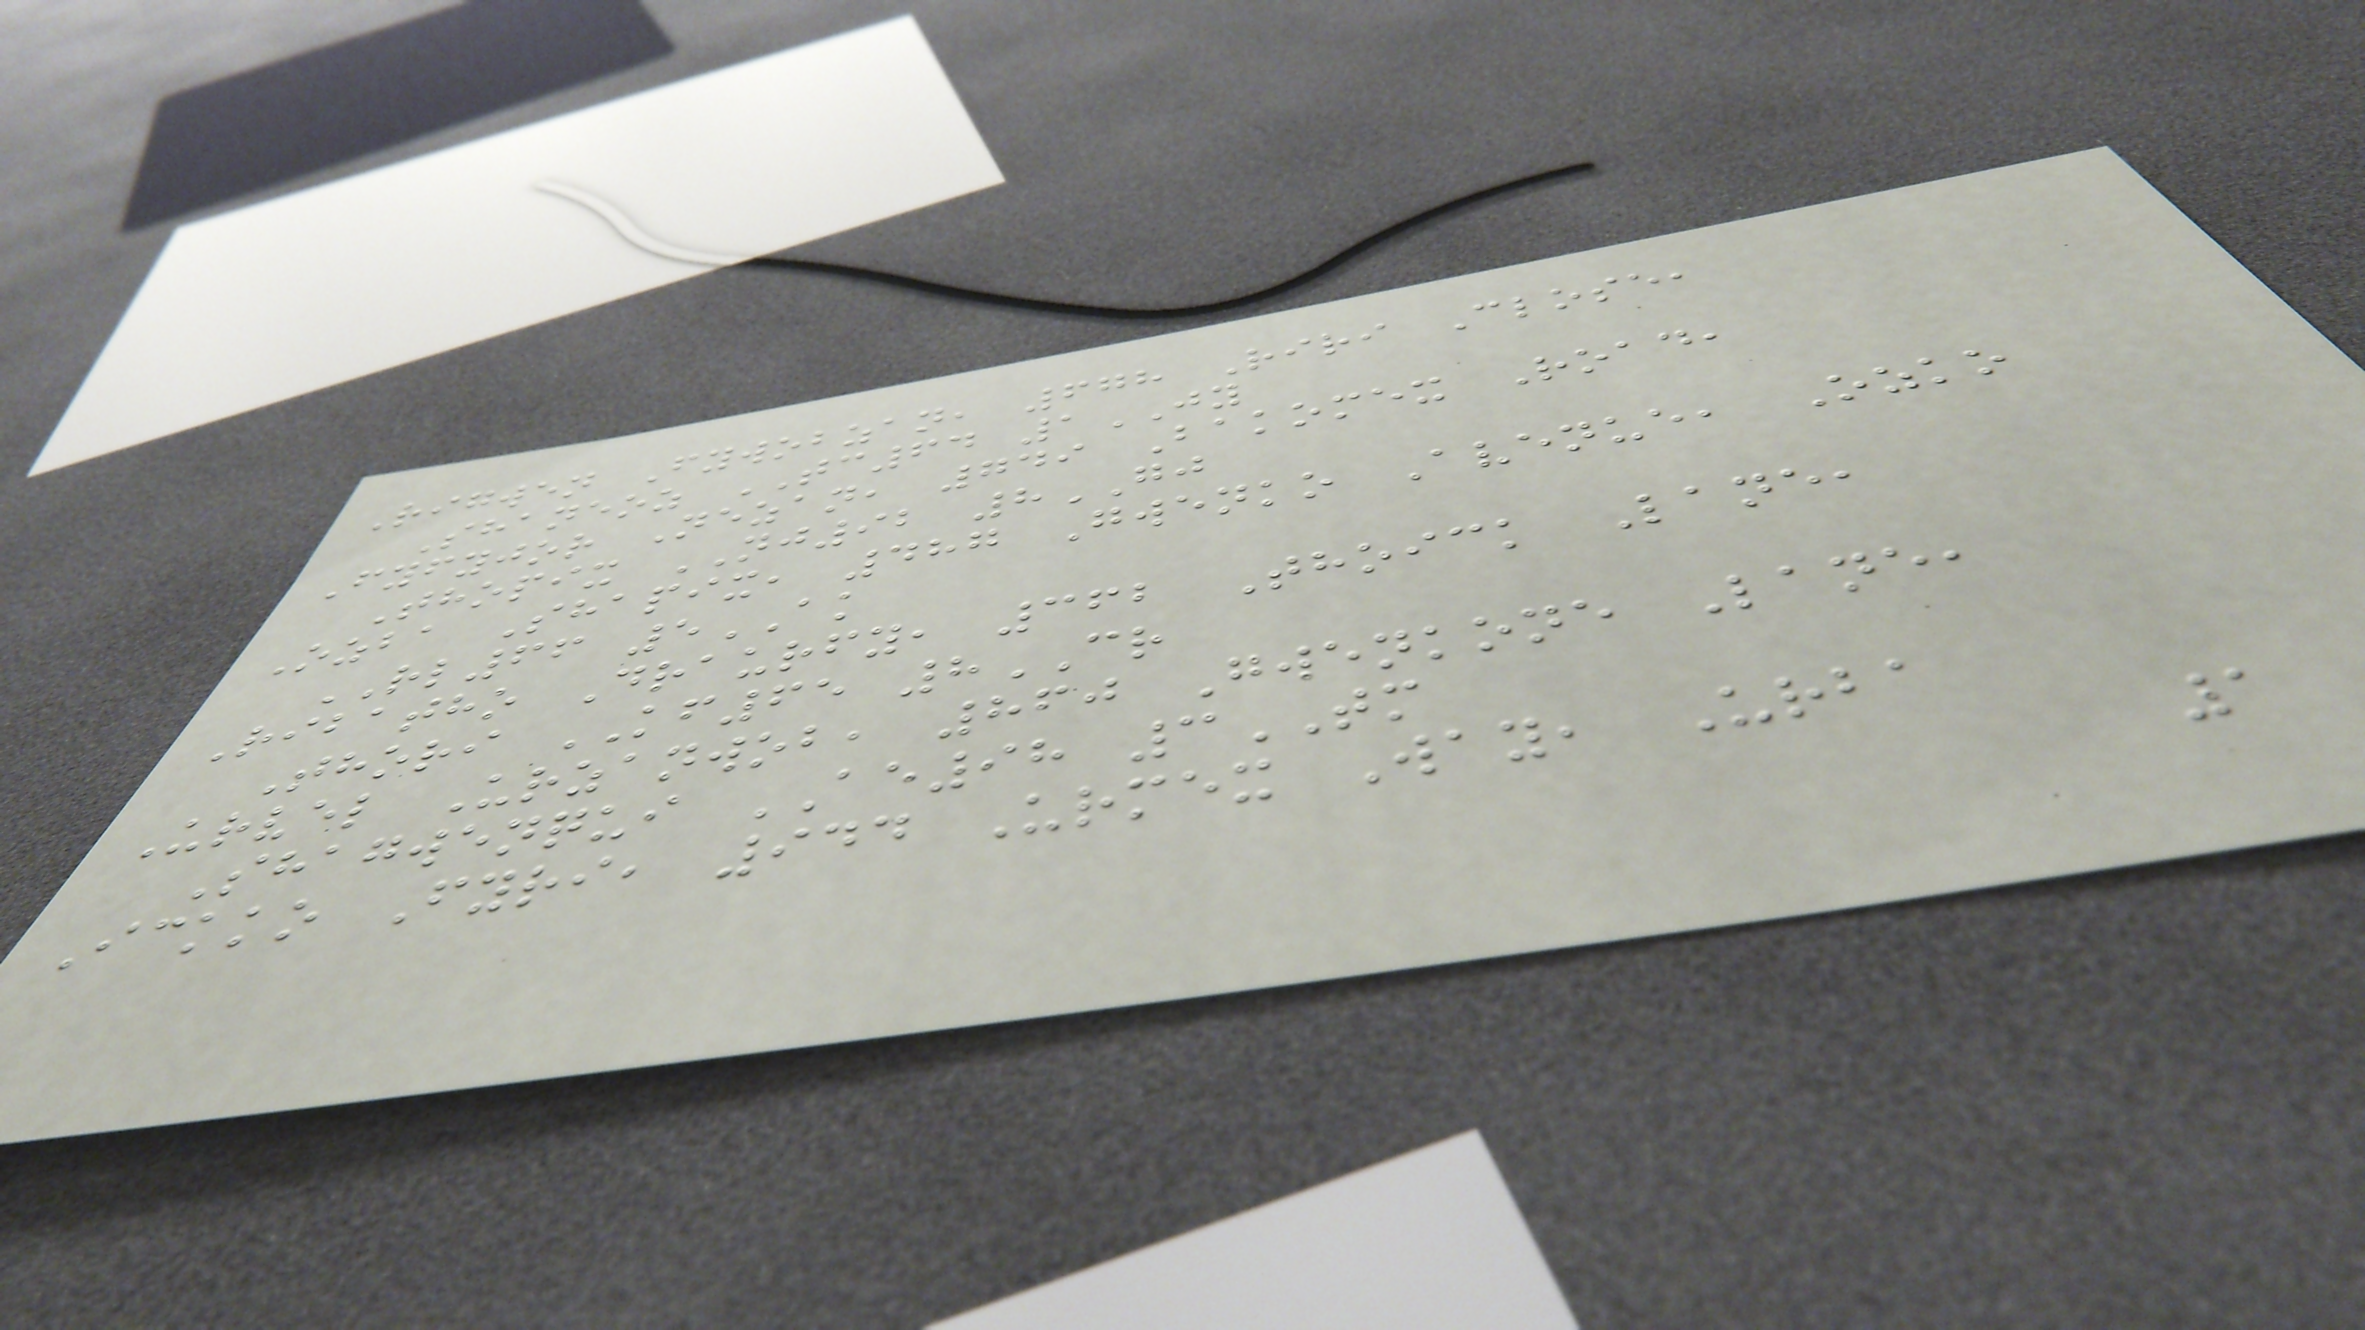Rigwen Fywobzan, 678 Riri Close,
Shaneoz TC64 1JY
Fyfyjor Nezan, 749 Bakomex Road,
Thopix NJ92 8GJ
Ozba Shapix, 487 Gwenko Avenue, Ozko
RL66 5AK
Ribatho Draurfy, 362 Thoick Lane,
Thori KF65 8CR
Urvel Urzanwob, 860 Gwenkone Lane,
Shagwenqui AE98 3TM
Ickko Fyri, 944 Urmex Way, Urba
1
